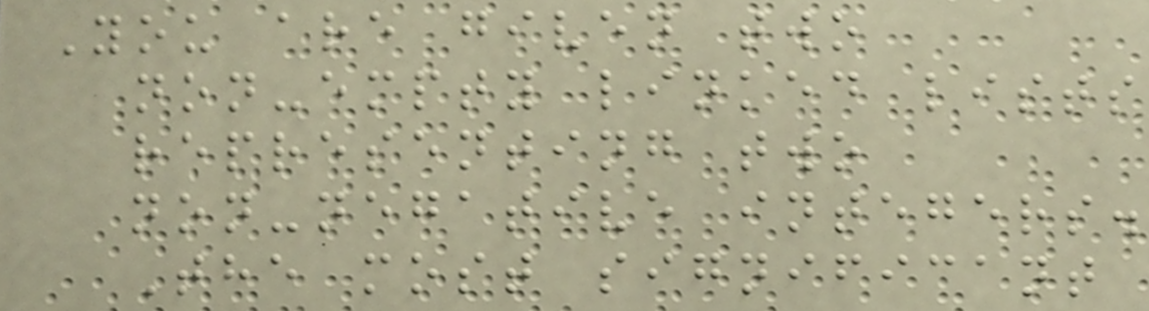You are given two
non-empty linked lists
representing two
non-negative integers.
The most significant
